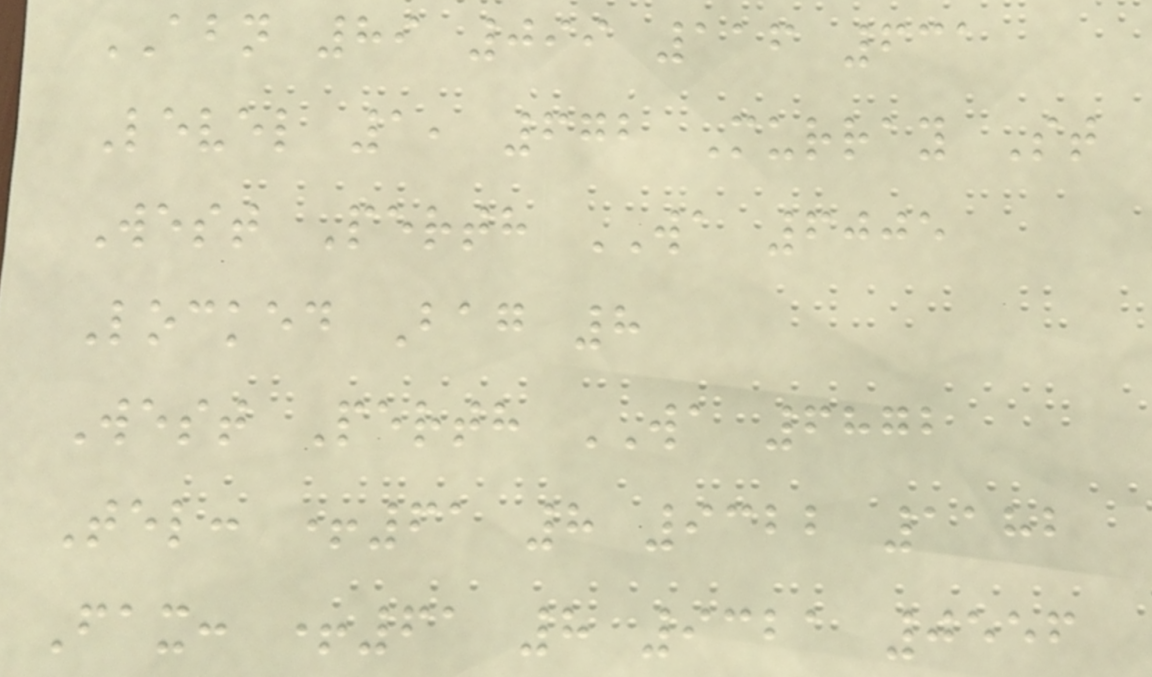ABN 89 099 116 631
Level 1, 672 Murray St
West Perth WA 6005
Locked Bag 8
West Perth WA 6872
Tel: +61 8 9322 1182
Fax: +61 8 9321 0556
